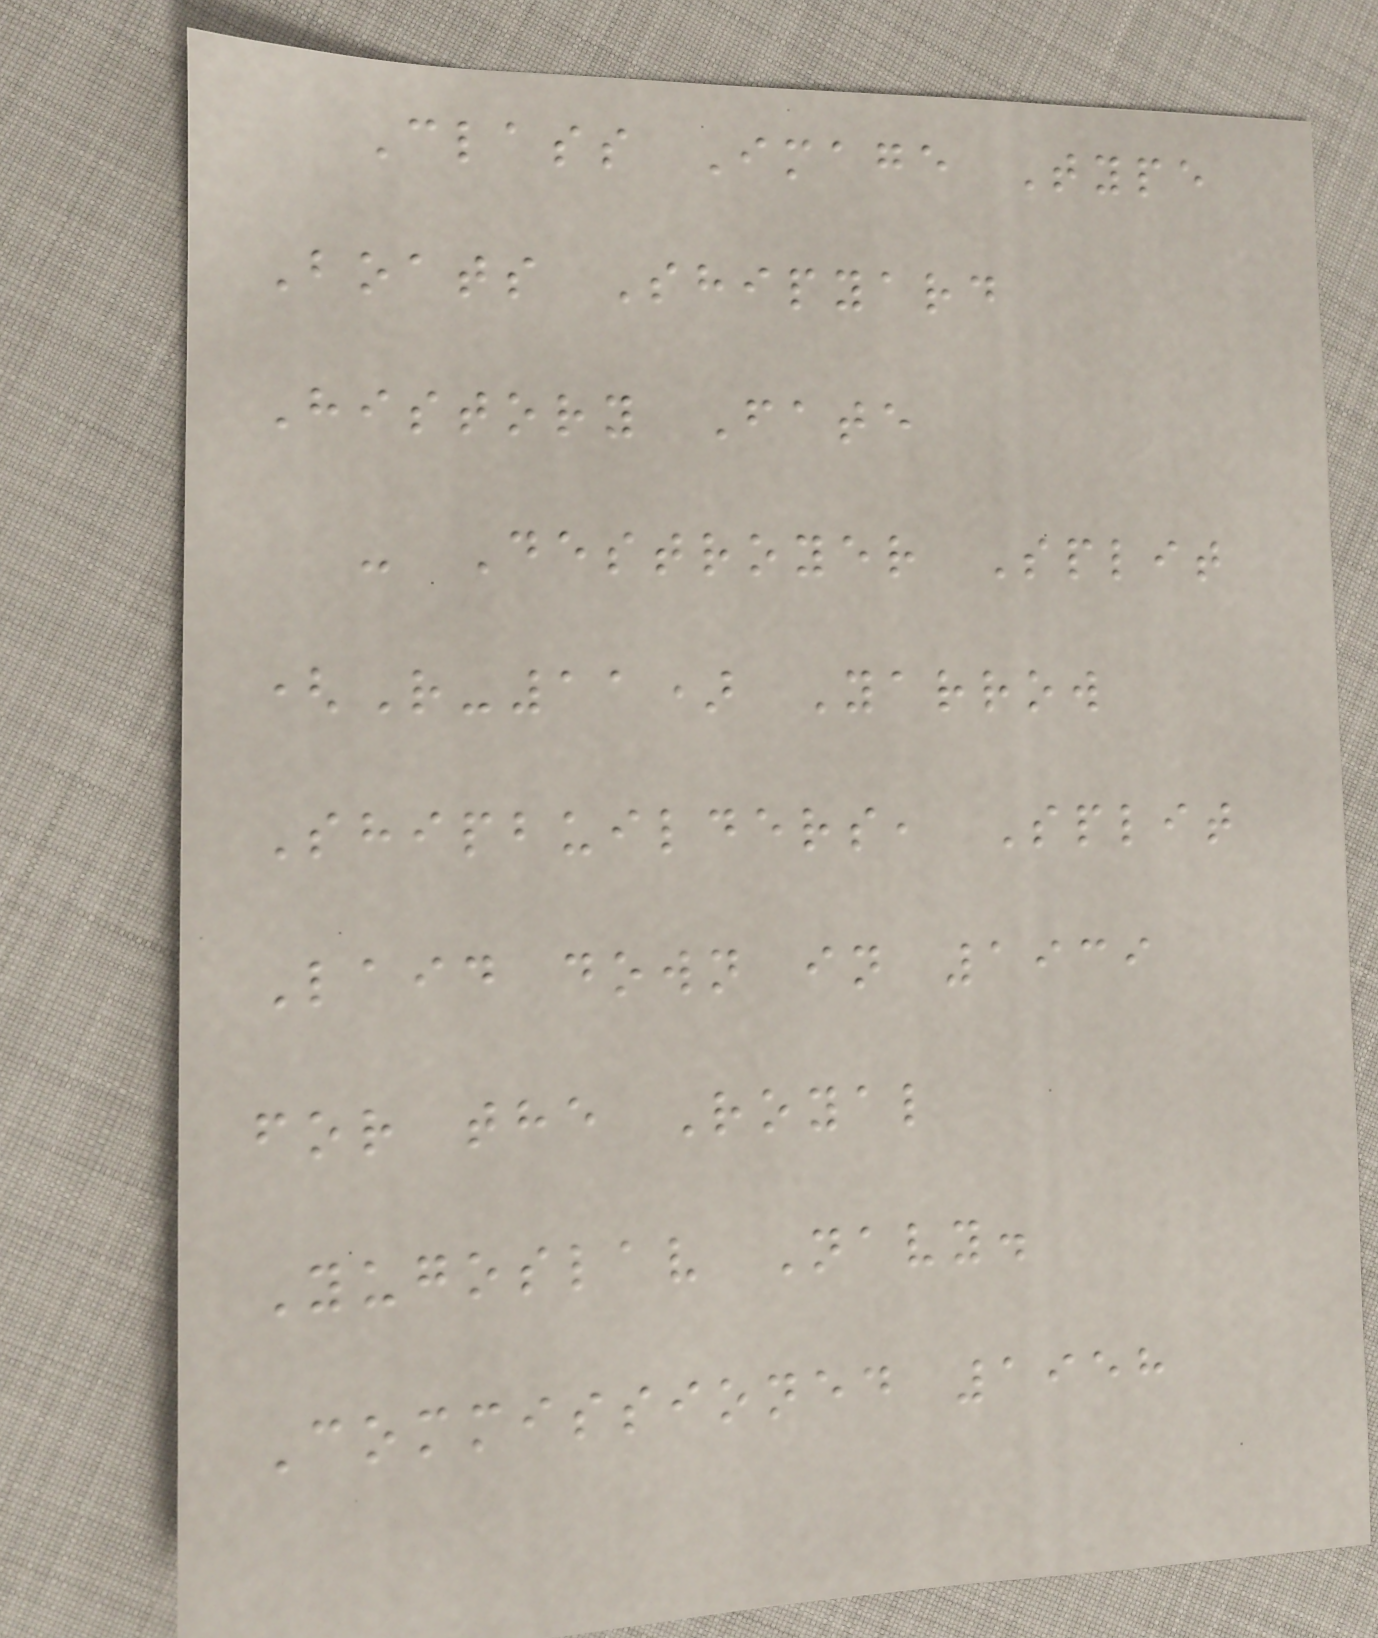Class Image Type
Boats Shipyard
History Fate
- Destroyer Split
(R-11) Yarrow
Shipbuilders, Split
Laid down in 1939
for the Royal
Yugoslav Navy.
Commissioned 1958
